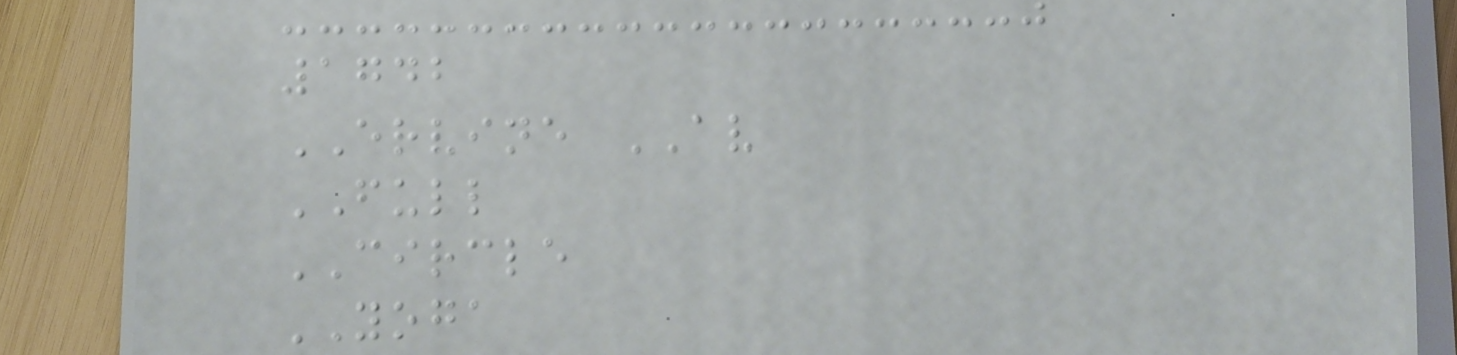1742
ERVINE AV
FULL
CIRCLE
YOGA
